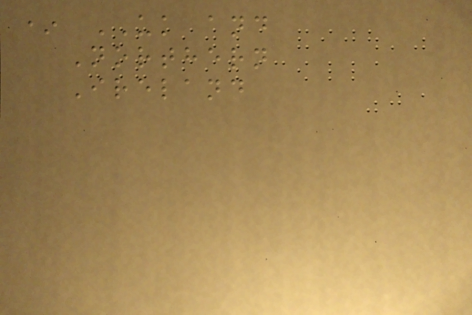* UK and
Northern
Ireland
